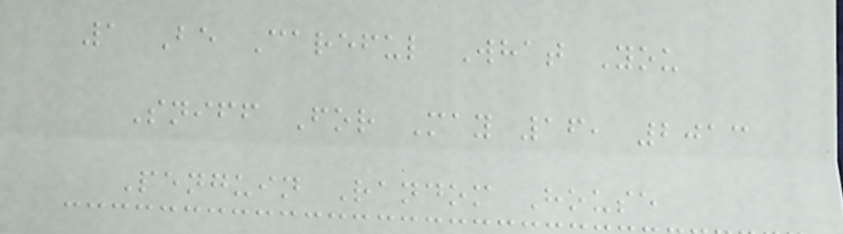1 Be Careful What You
Sniff For May 16, 2013
Penguin Random House
